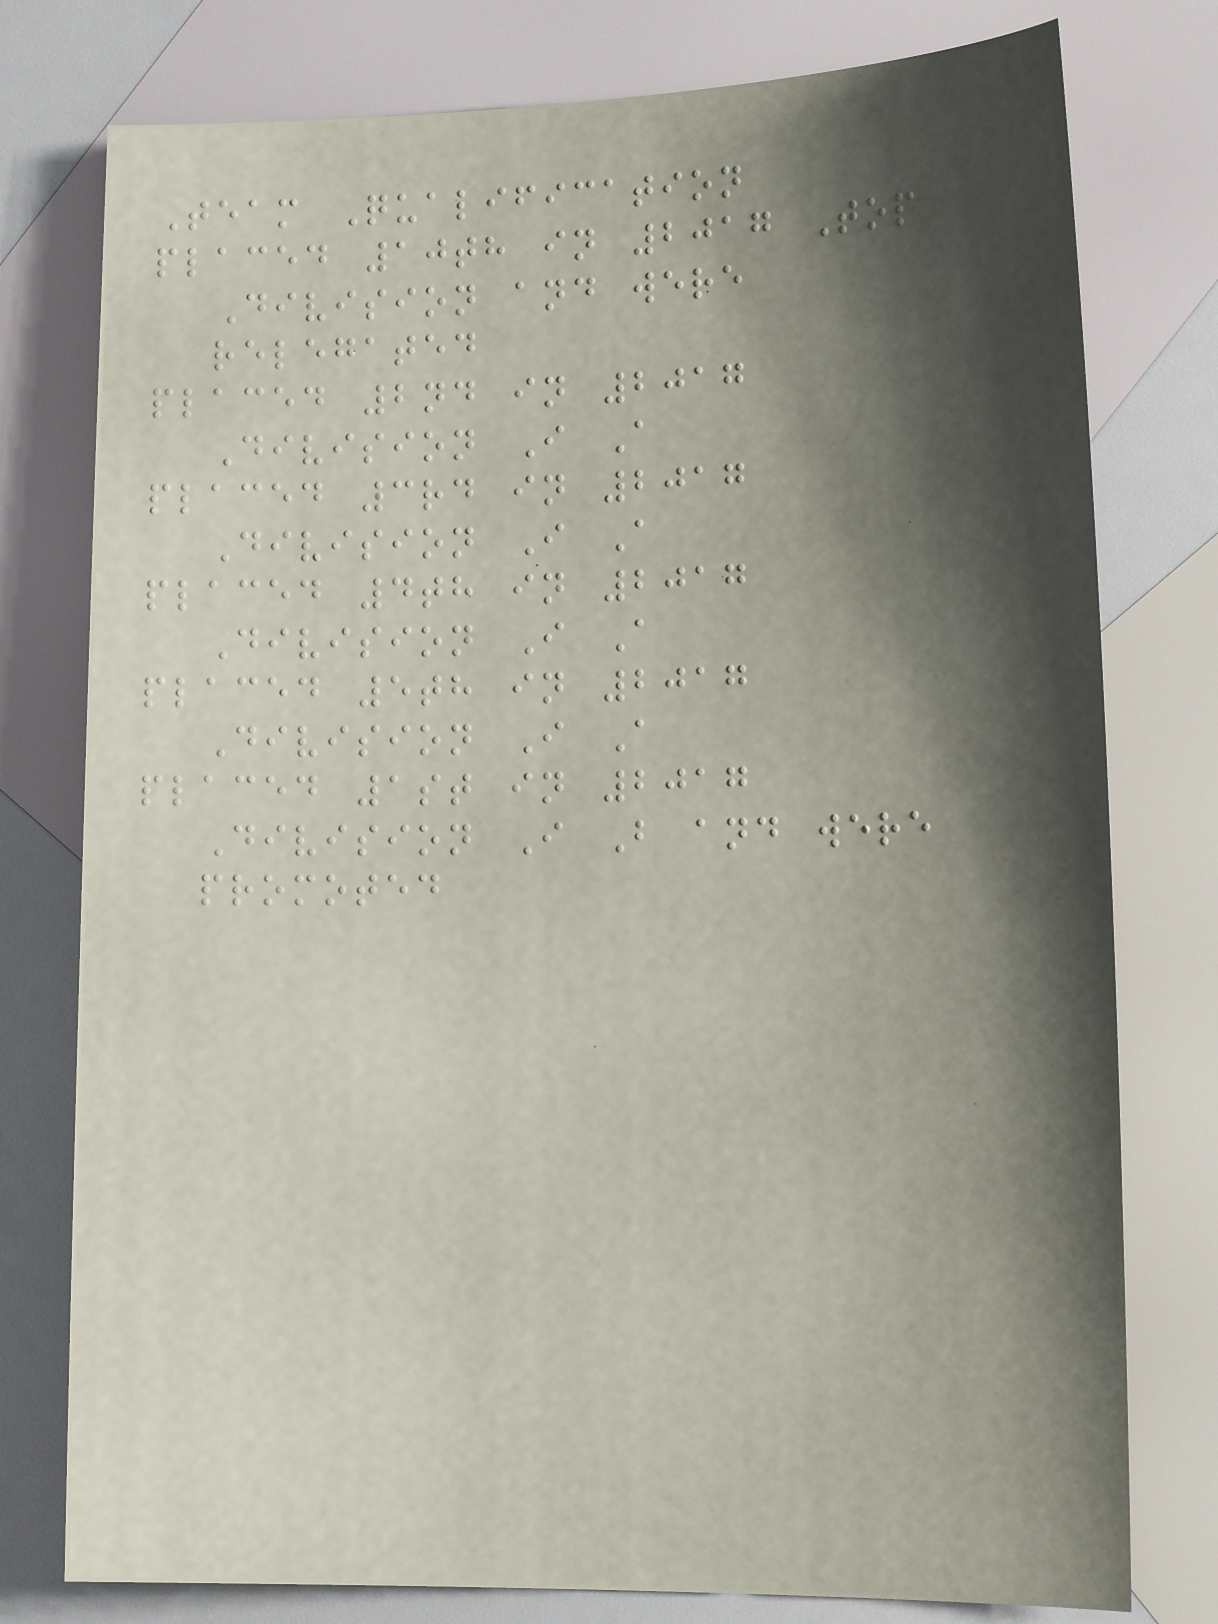Team Qualification
placed 10th in 2017 Top
Division and were
relegated
placed 2nd in 2017
Division I A
placed 3rd in 2017
Division I A
placed 4th in 2017
Division I A
placed 5th in 2017
Division I A
placed 1st in 2017
Division I B and were
promoted
